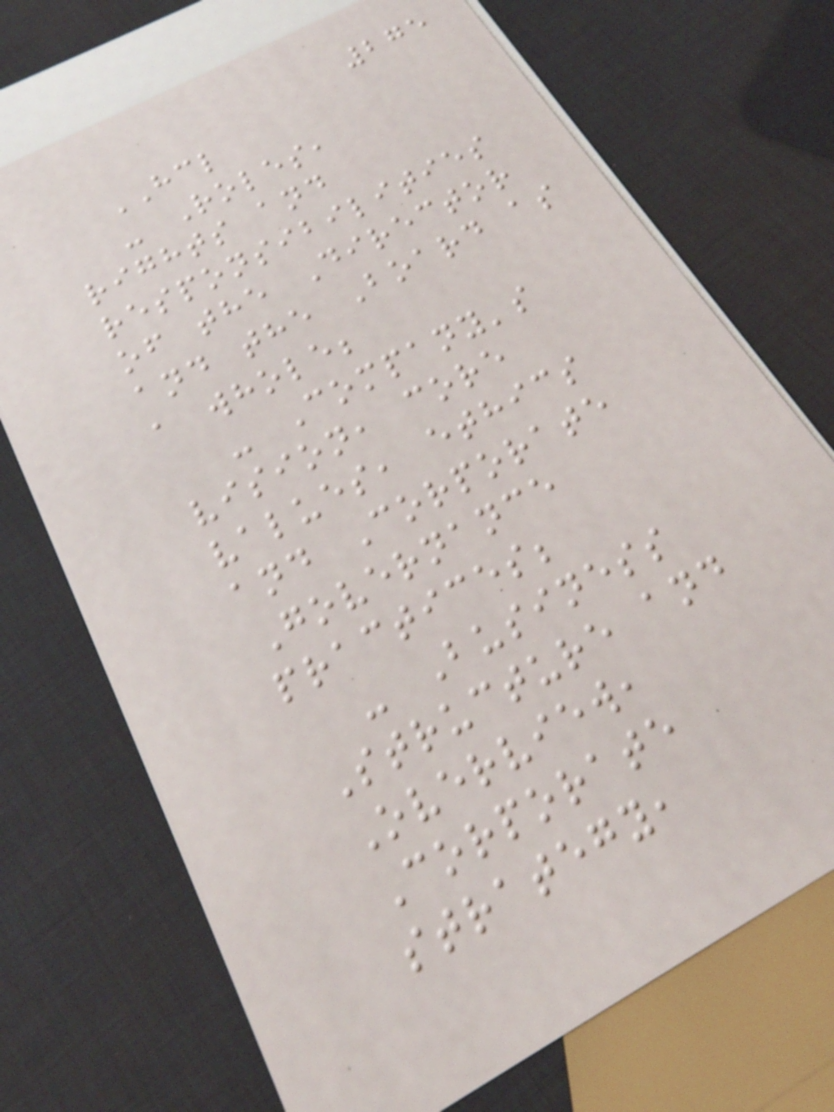275
HCL
- Roles,
rights and
responsibilities
of the Director
and the Board as
a whole;
- Company's
vision, core
values, ethics
and Corporate
Governance
practices;
- Business
Structure and
Overview,
Corporate
strategy,
